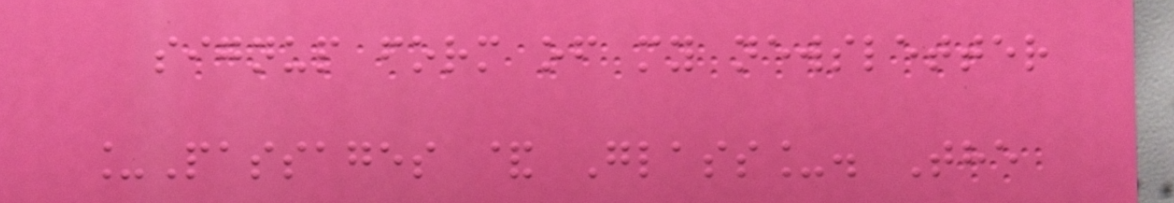signup form of my newsletter
_Passages & Glass_. The
